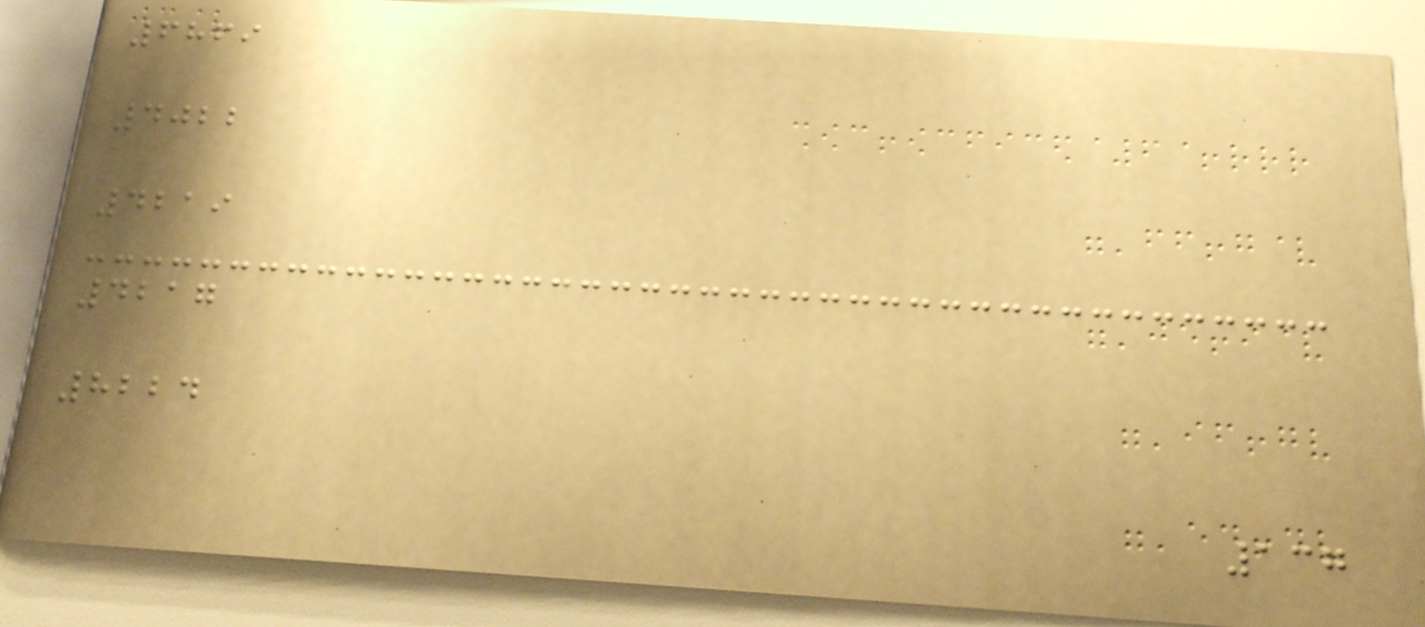6869
4022
4219
4217
8224
137
